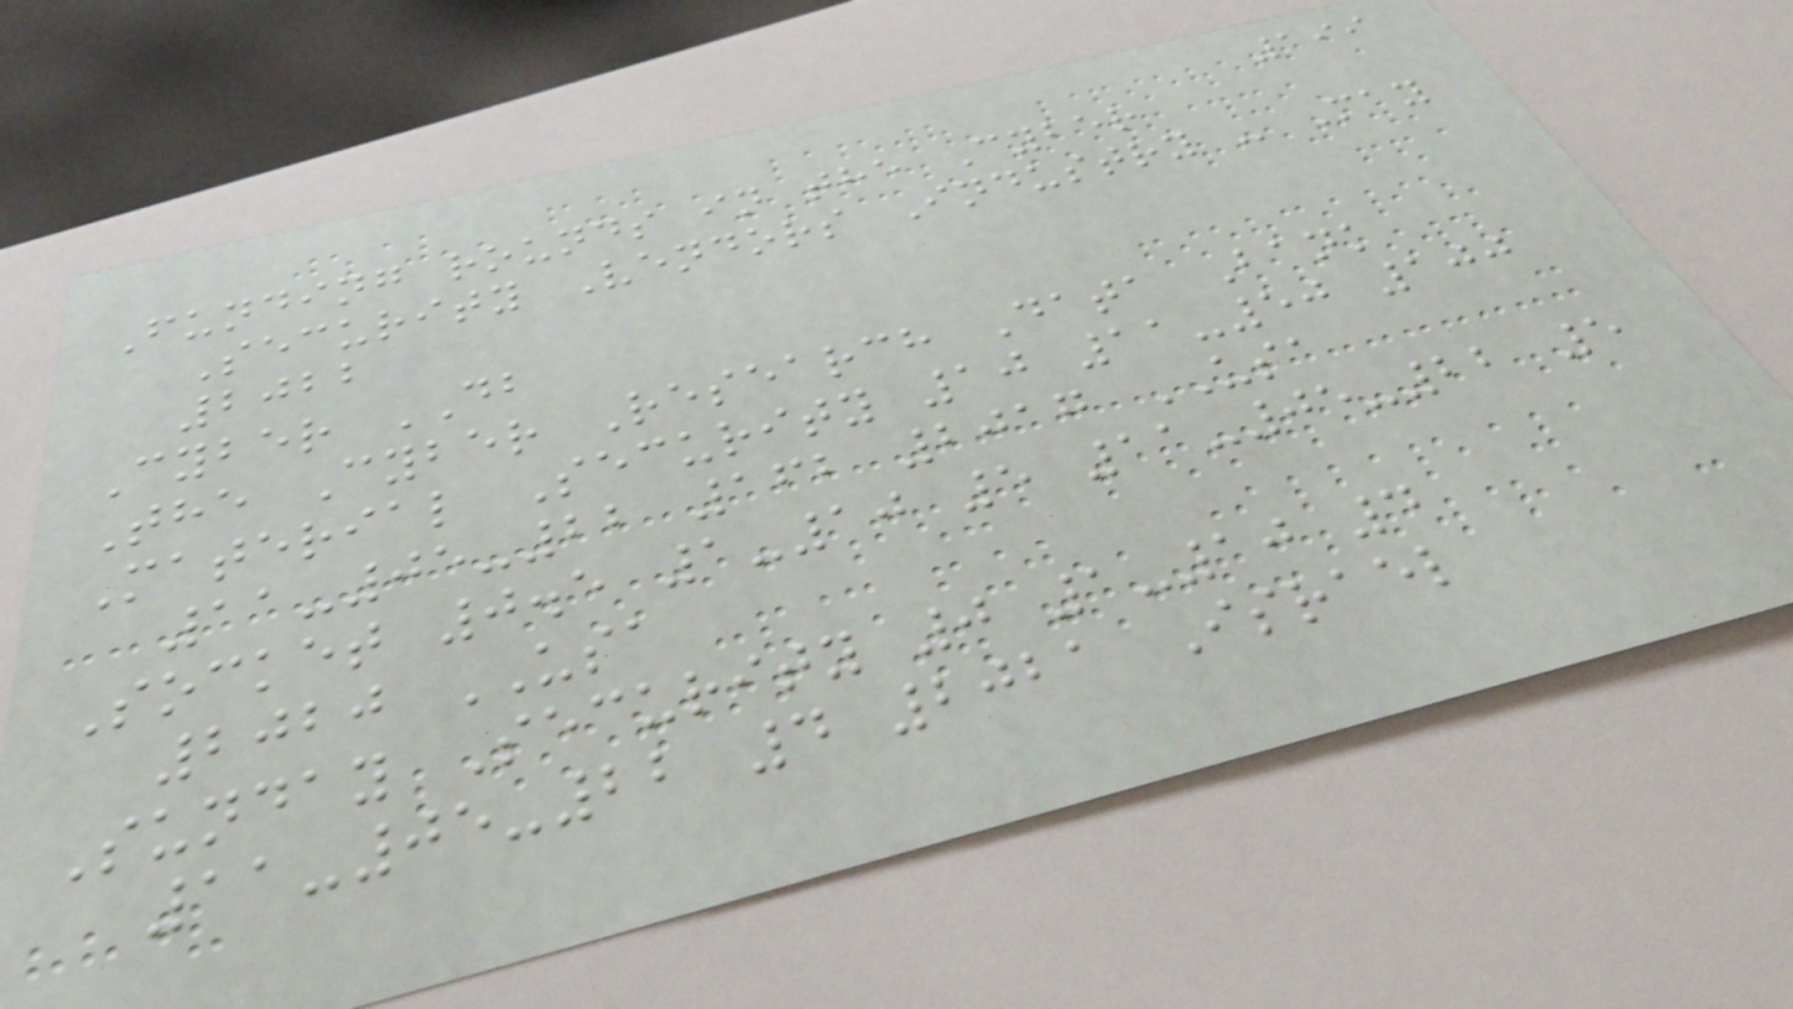199
Funding rounds in the Cyber
Security Vendors Industry - May
2022
Cyber DB
The Cyber Research Data Bank
Material Security 10 11-50 100
11-05-22 162 2017 USA
Socket 0.5 1-10 5 11-05-22 5
2020 USA
Sunday Security 0 1-10 4
11-05-22 4 2021 Israel
